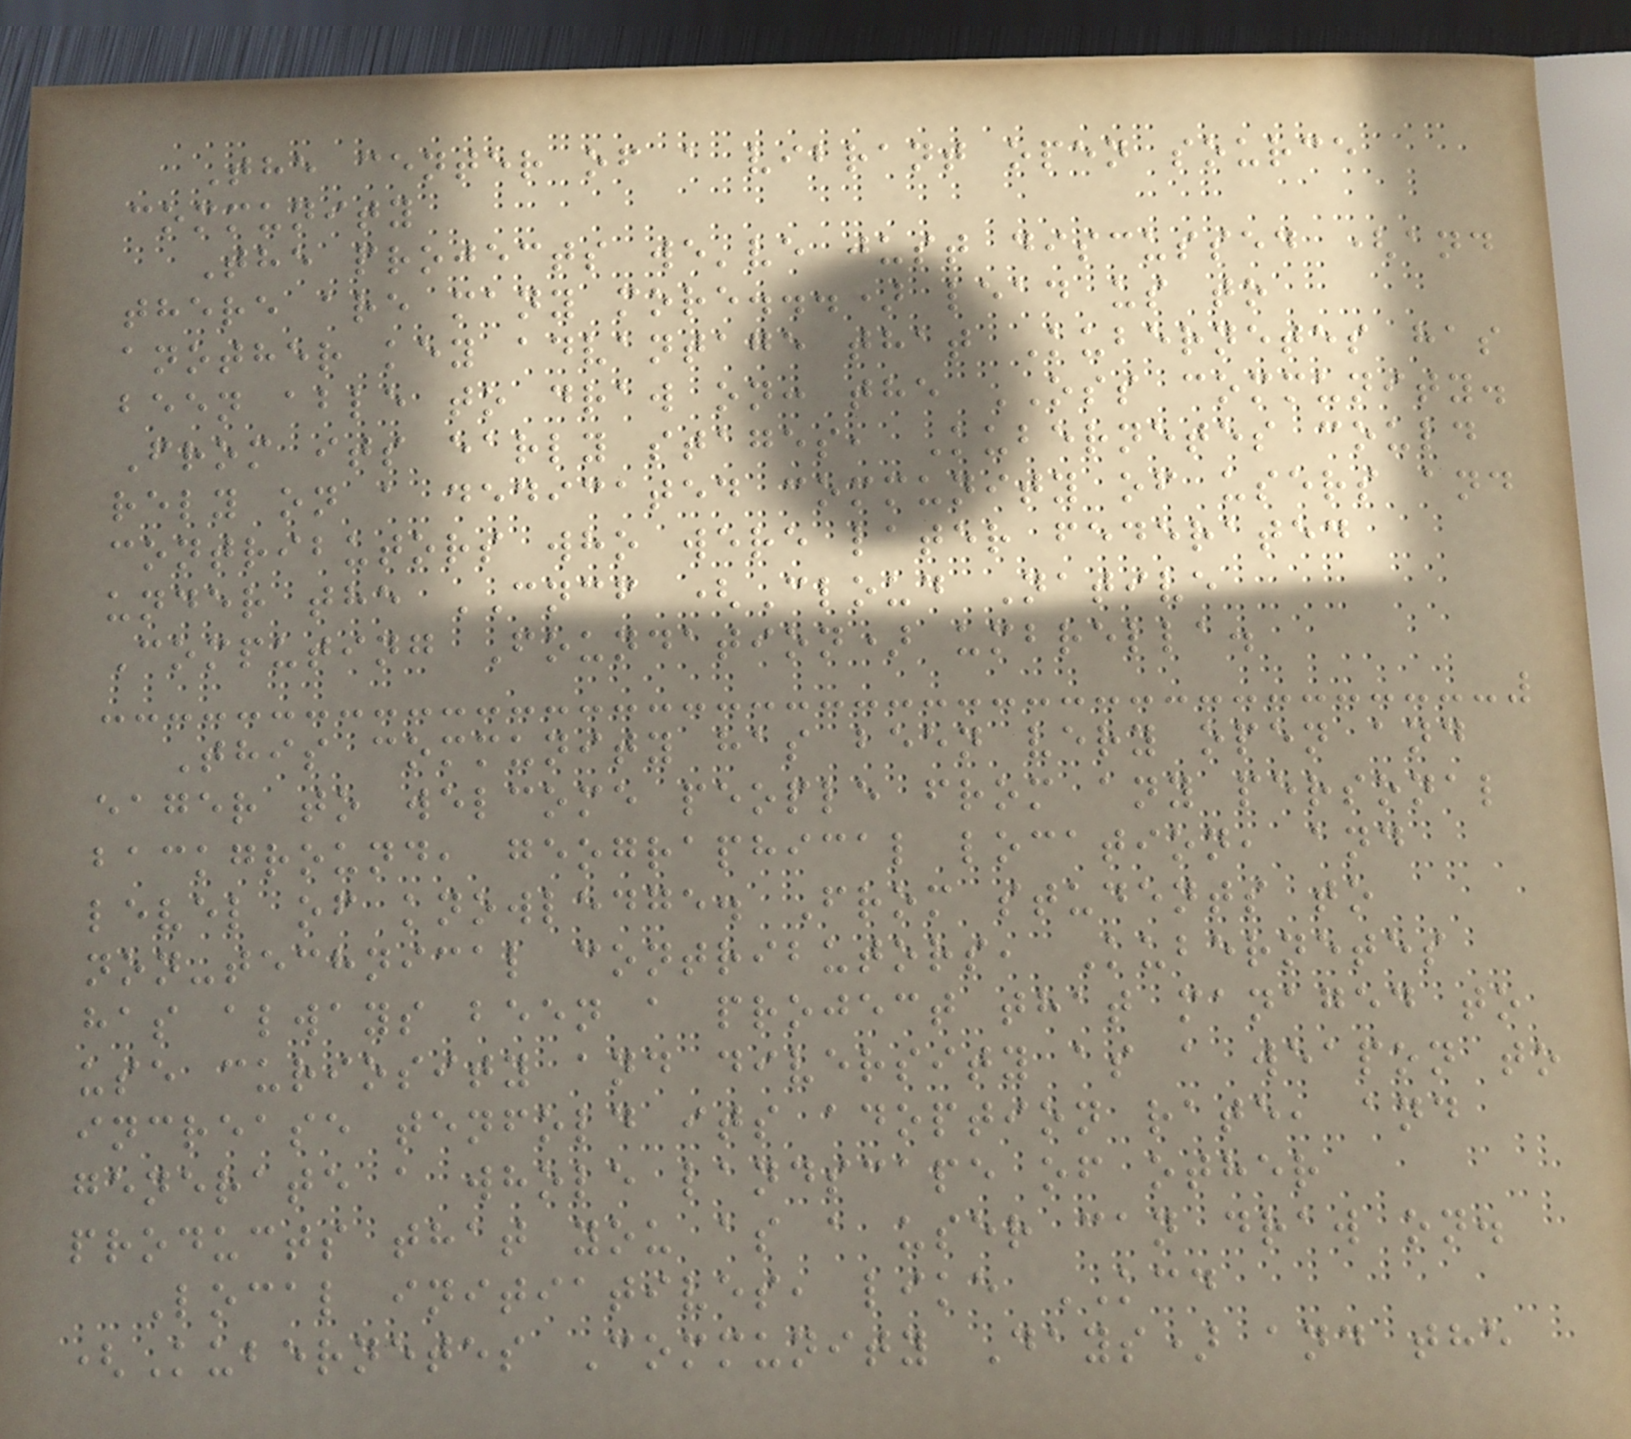The center of a vibrant open source
community
The projects we've just discussed (and
there are many more...) lead us to
another key advantage that Kubernetes has
been able to draw on: the OSS community.
From its early stages, Kubernetes could
rely on a dedicated community of users and
contributors who were later federated
under the CNCF (Cloud Native
Computing Foundation) umbrella.
This community has been very open and
eager to welcome people from any personal
background, geographical location, and
level of knowledge. From students to
non-technical contributors, Kubernetes
has always been a project that managed to
use curiosity and diversity as a weapon to
increase tenfold its adoption rate, and
generate a whole landscape of other
products that you as a user can draw on.
Local initiatives, like KCD
(Kubernetes Community Days) and the
